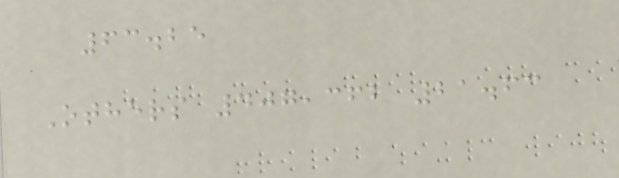63.25
Others 407,362 21.63
